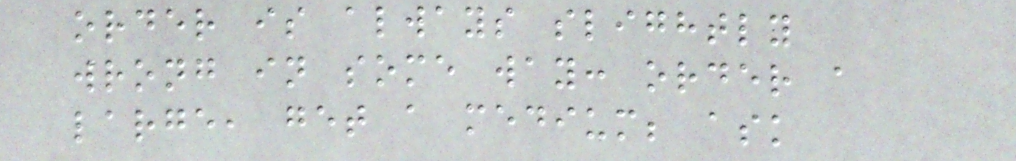order is always slightly
wrong in some way: order a
large, get a medium; ask
